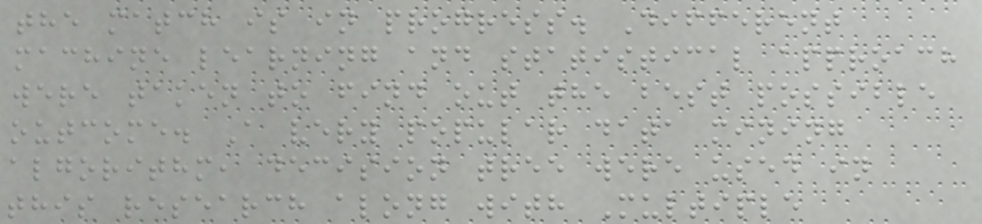the match is in progress. Different
machine learning and statistical approach
were taken to find out the best possible
outcome. A very popular data mining
algorithm, decision tree were used in
this research along with Multiple
